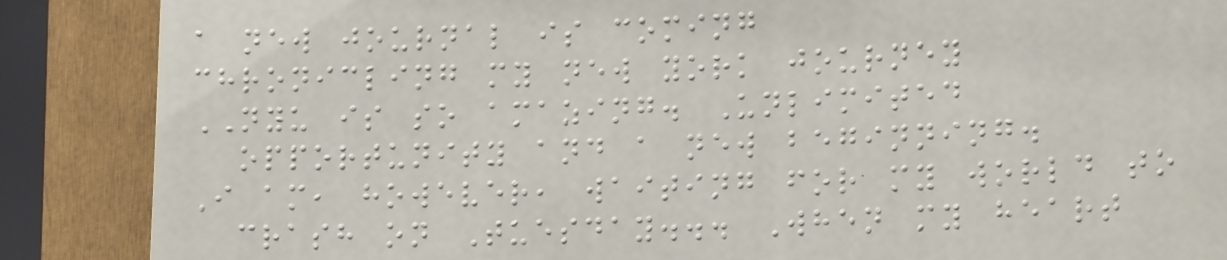a new journal is coming
chronicling my new york journey
NYU is so amazing. Unlimited
opportunity and a new beginning.
I am, however, waiting for my world to
crash on Tuesday... When my heart
